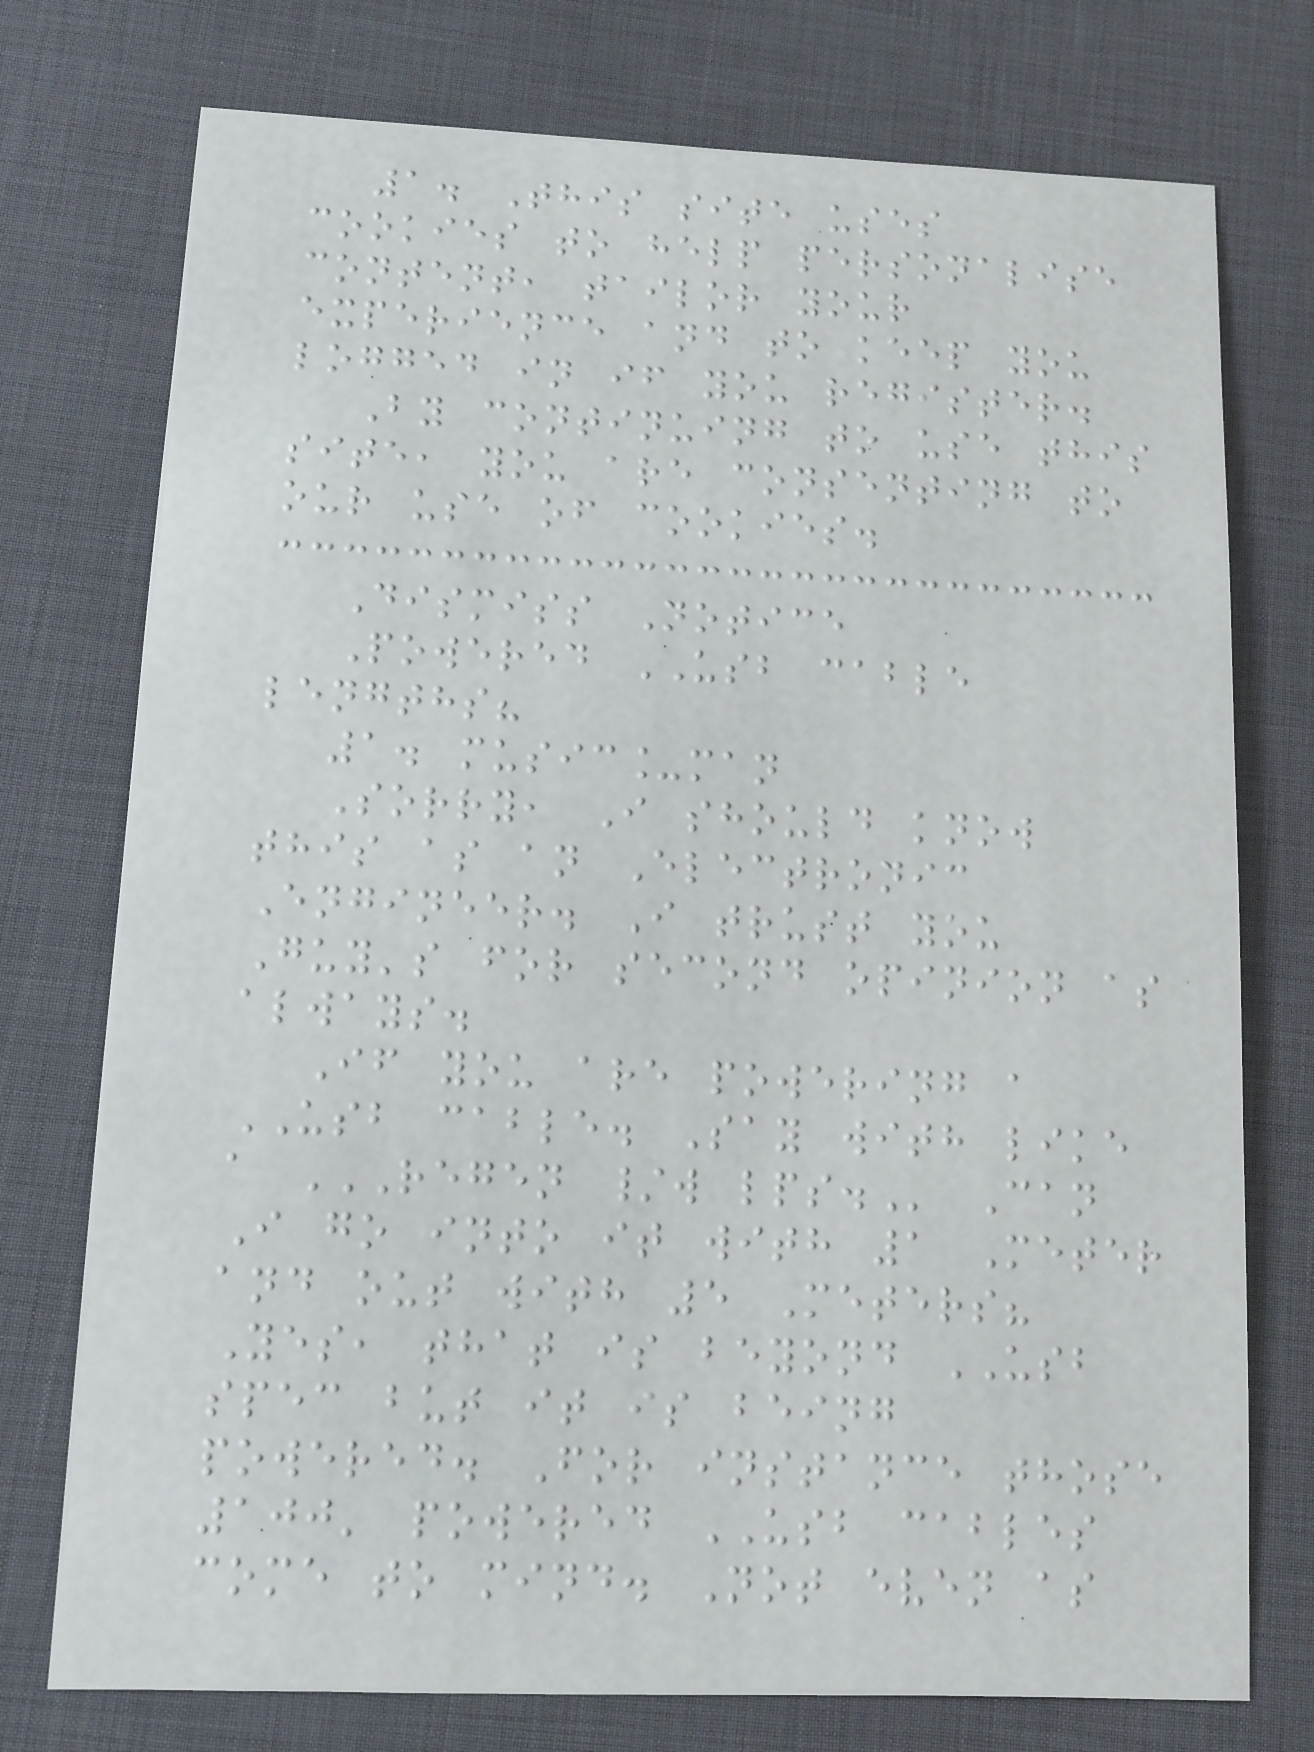1. This site uses
cookies to help personalise
content, tailor your
experience and to keep you
logged in if you register.
By continuing to use this
site, you are consenting to
our use of cookies.
Dismiss Notice
Powered USB cable
lengths?
1. music_man
Sorry, I should know
this as an Electronic
Engineer. I trust you
Guy's for second opinion as
always.
If you are powering a
USB cable. Say with like
a REGEN /W LPS. Can
I go into it with 1 Meter
and out with 5 Meters?
Yes, that is beyond USB
spec but it is being
powered. For instance those
100' powered USB cables
come to mind. Not even as
